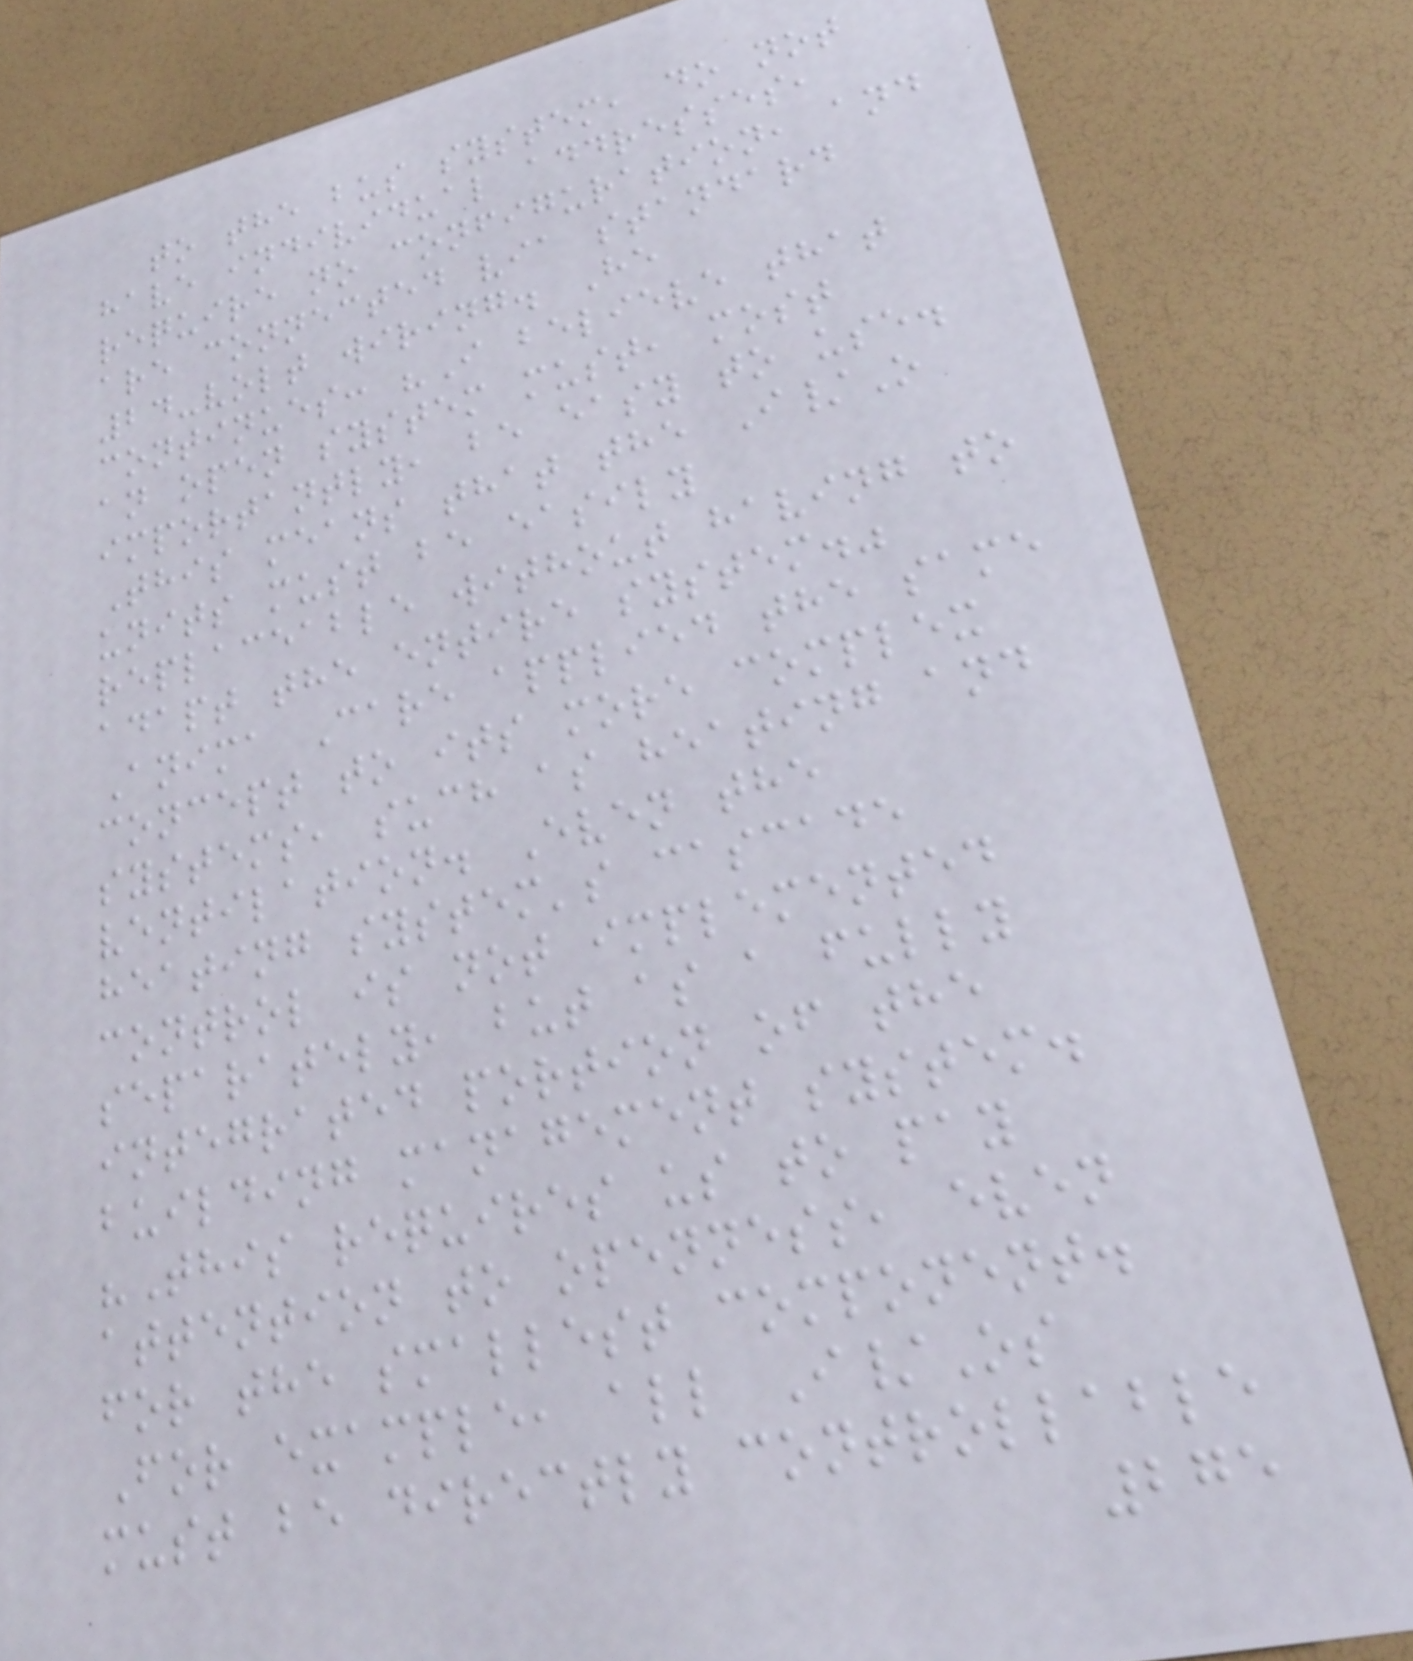to the bus system, do not
have individual addresses,
require no configuration, and
are connected via standard
24-volt wiring. He
continues: "I believe that
an open system must, most
importantly, be easy to use.
This means that the I/O
units must be easily
replaceable without having to
adapt the entire system."
Anima Care applied the same
concept to its more complex
systems, such as heating and
ventilation. Even the
heating system's cascade
control is not implemented
separately, but as a fully
integrated portion of the
building management system.
"This requires us to pay
attention to openness, even
for the smallest component.
For example, all I/Os
must be directly controllable
275
